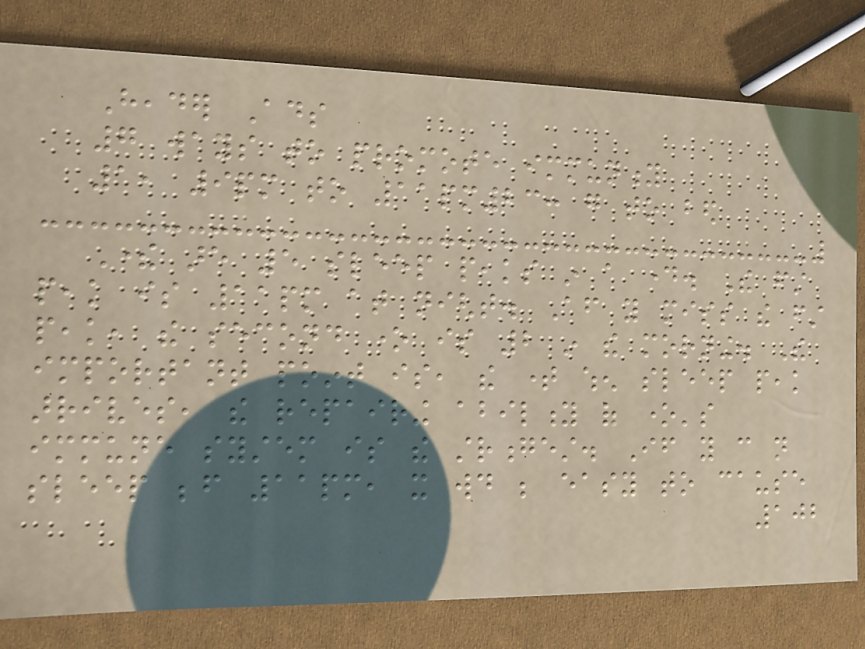Header Ads
7 ways to promote immunity
1, 9pm to 11pm23: go to bed
There are 5 sleep peaks in a day. The first
peak is 11pm at night. After you miss the first
peak, the second one is 2 in the morning. The
important point is, the time when sleep peak
arrives, the repairing ability of one's
immune system is the strongest. If you can not
sleep before 11pm, it would be easy to cause
102
